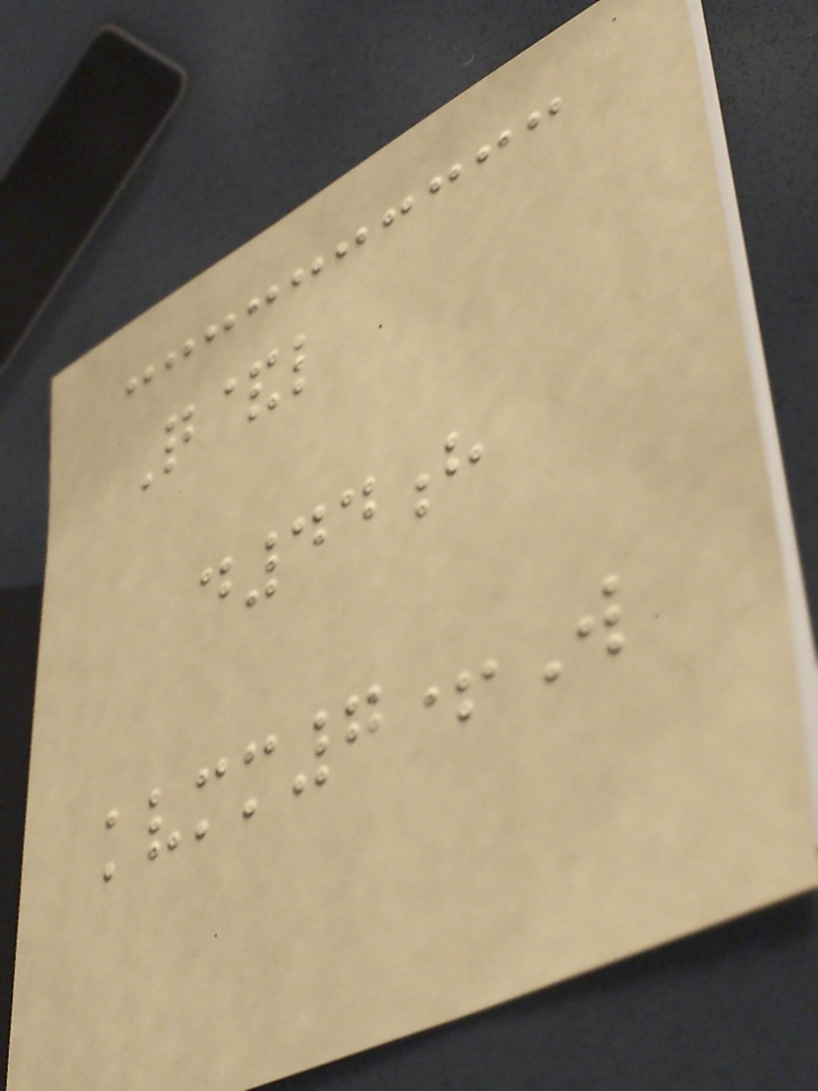Q&l
d44h
kvmm7+W
